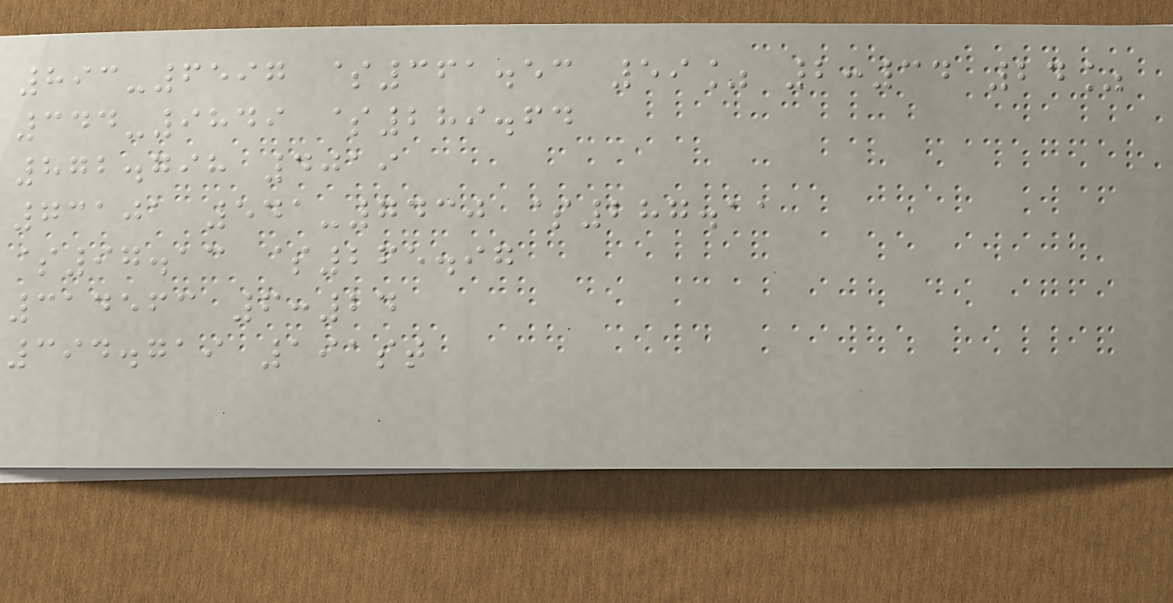893-6597 $361.53 59% 2:34 24%
344-9849 $289.64
872.798 4019
73101 541-7430 $287.11
$97.13 $265.97
314563 6:24
394.719 191st
